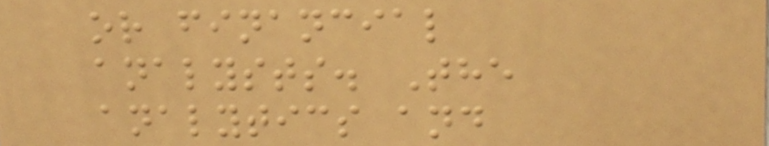or financial
analysts. The
analytics and
